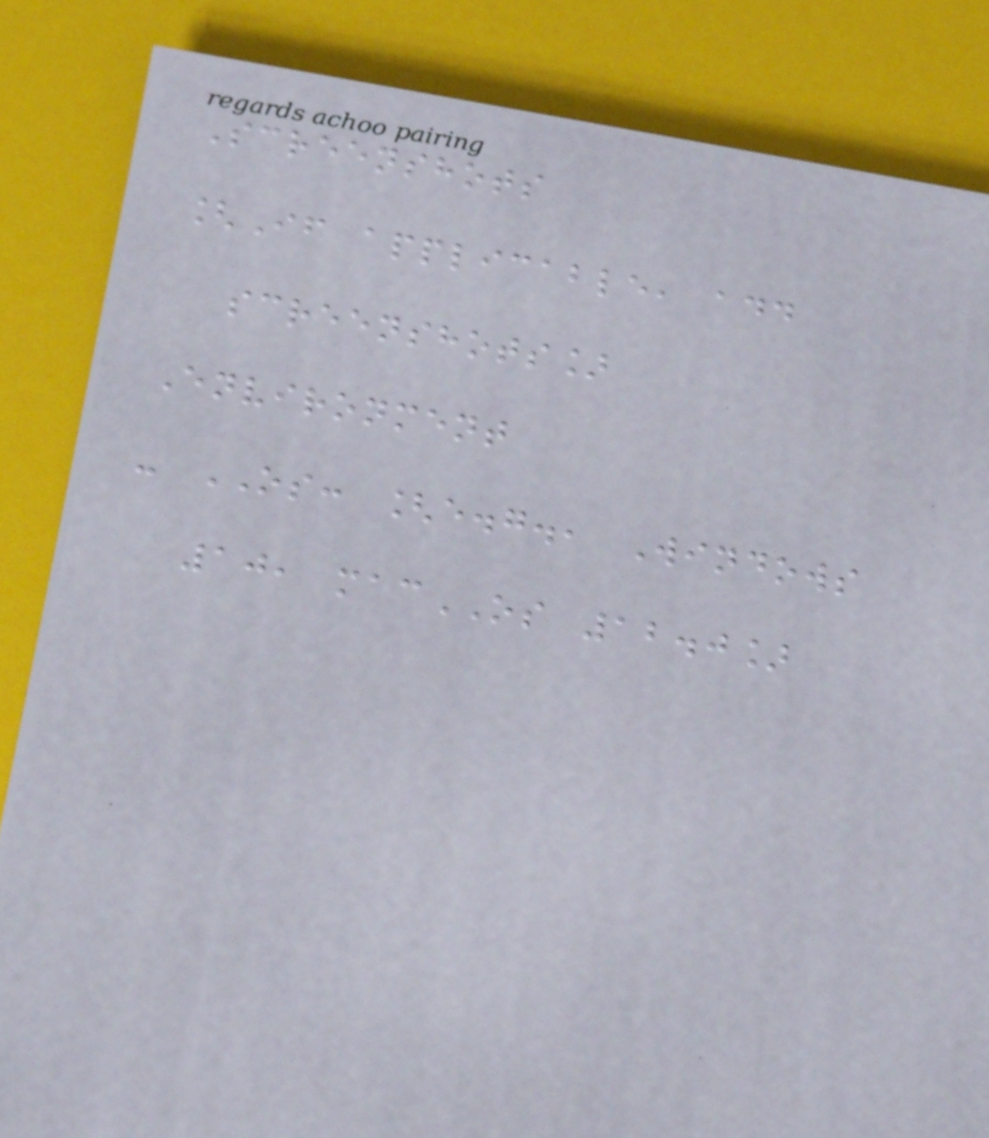Screenshots
[If applicable, add
screenshots]
Environment
- OS: [e.g., Windows
10, macOS 12.0]
